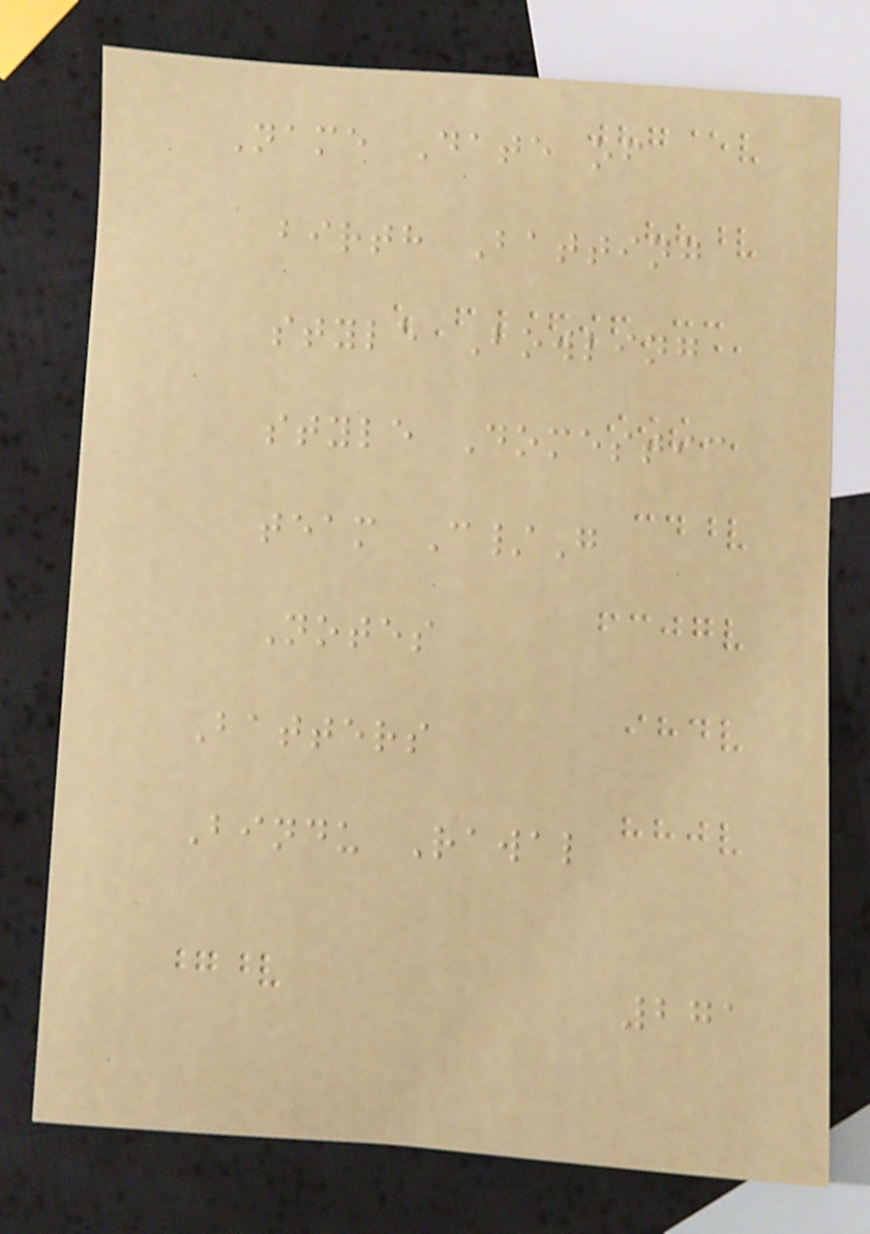Name Date of
birth Batting
style Bowling
style Domestic
team C/G
Notes
Batters
Bindu Rawal
271
